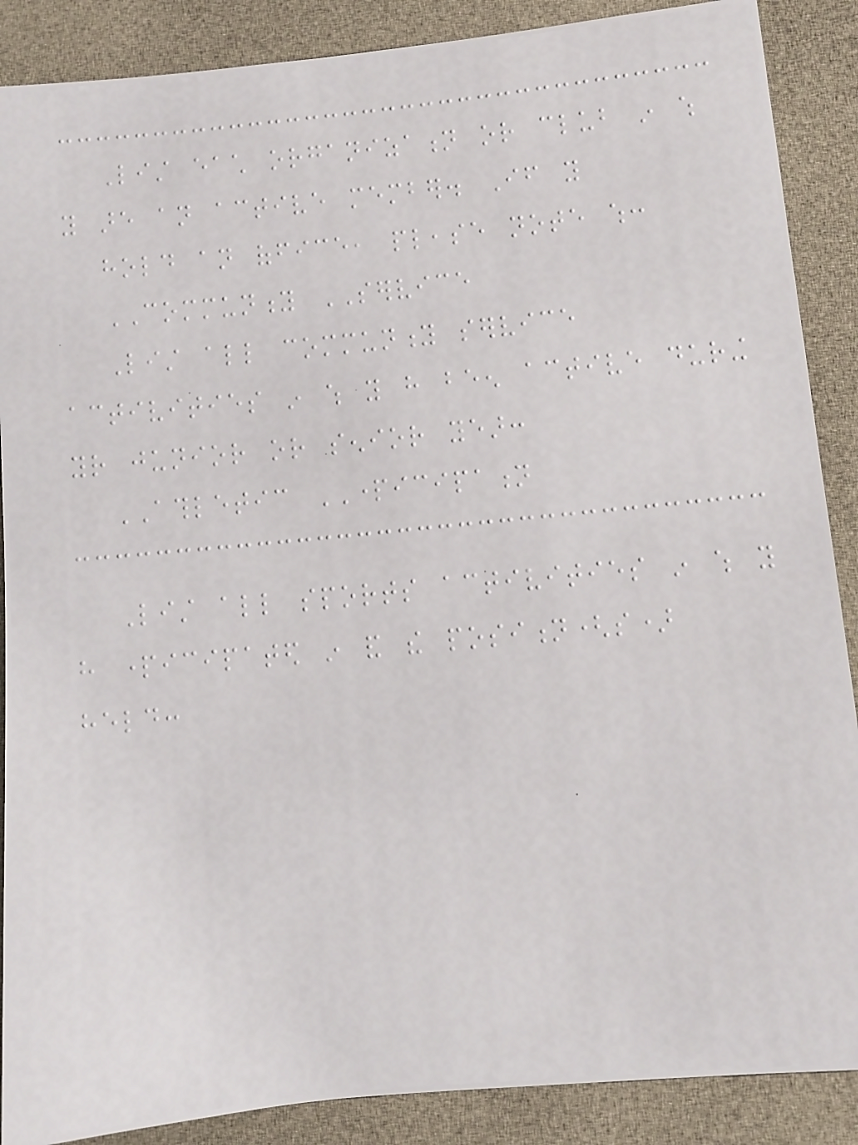List each organization or club in which
you are an active member. If you
hold an office, please note which:
COMMUNITY SERVICE
List all community service
activities in which you have been active during
your junior or senior year:
ATHLETIC PARTICIPATION
List all sports activities in which you
have participated in and the position(s)
held:
